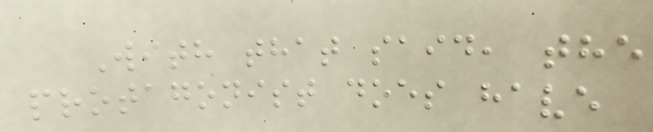With that said, the
protagonist does have
